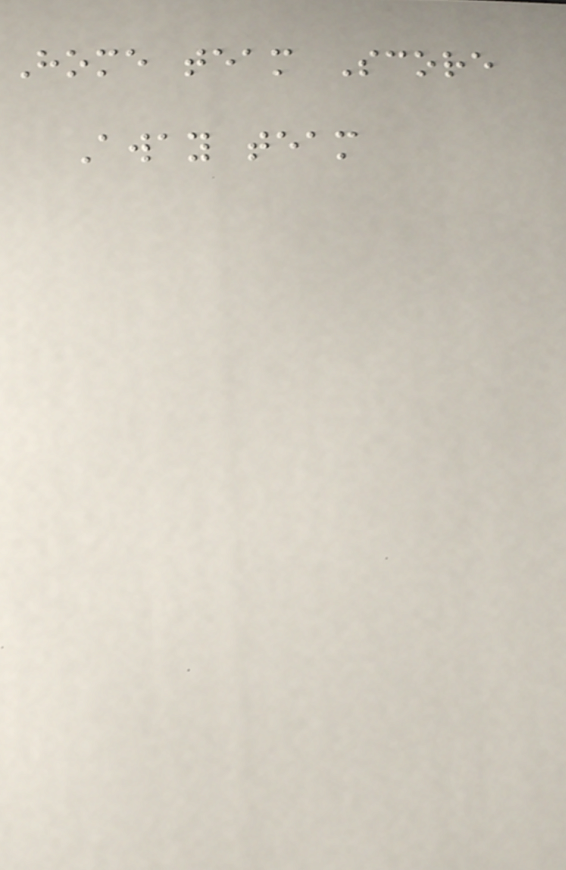Home team Score
Away team
